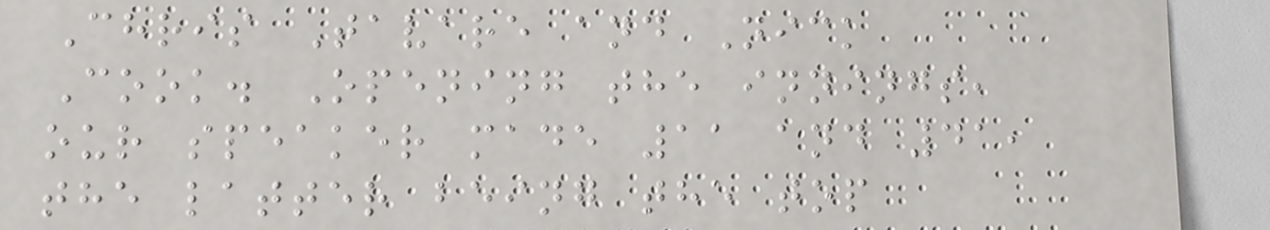Chris Tavare and Nick
Cook. Opening the innings,
our speaker made 11 and 41,
the latter being the top
